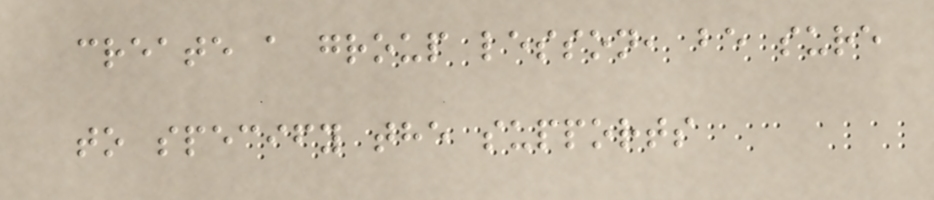create a group lesson, be sure
to specify the supports
